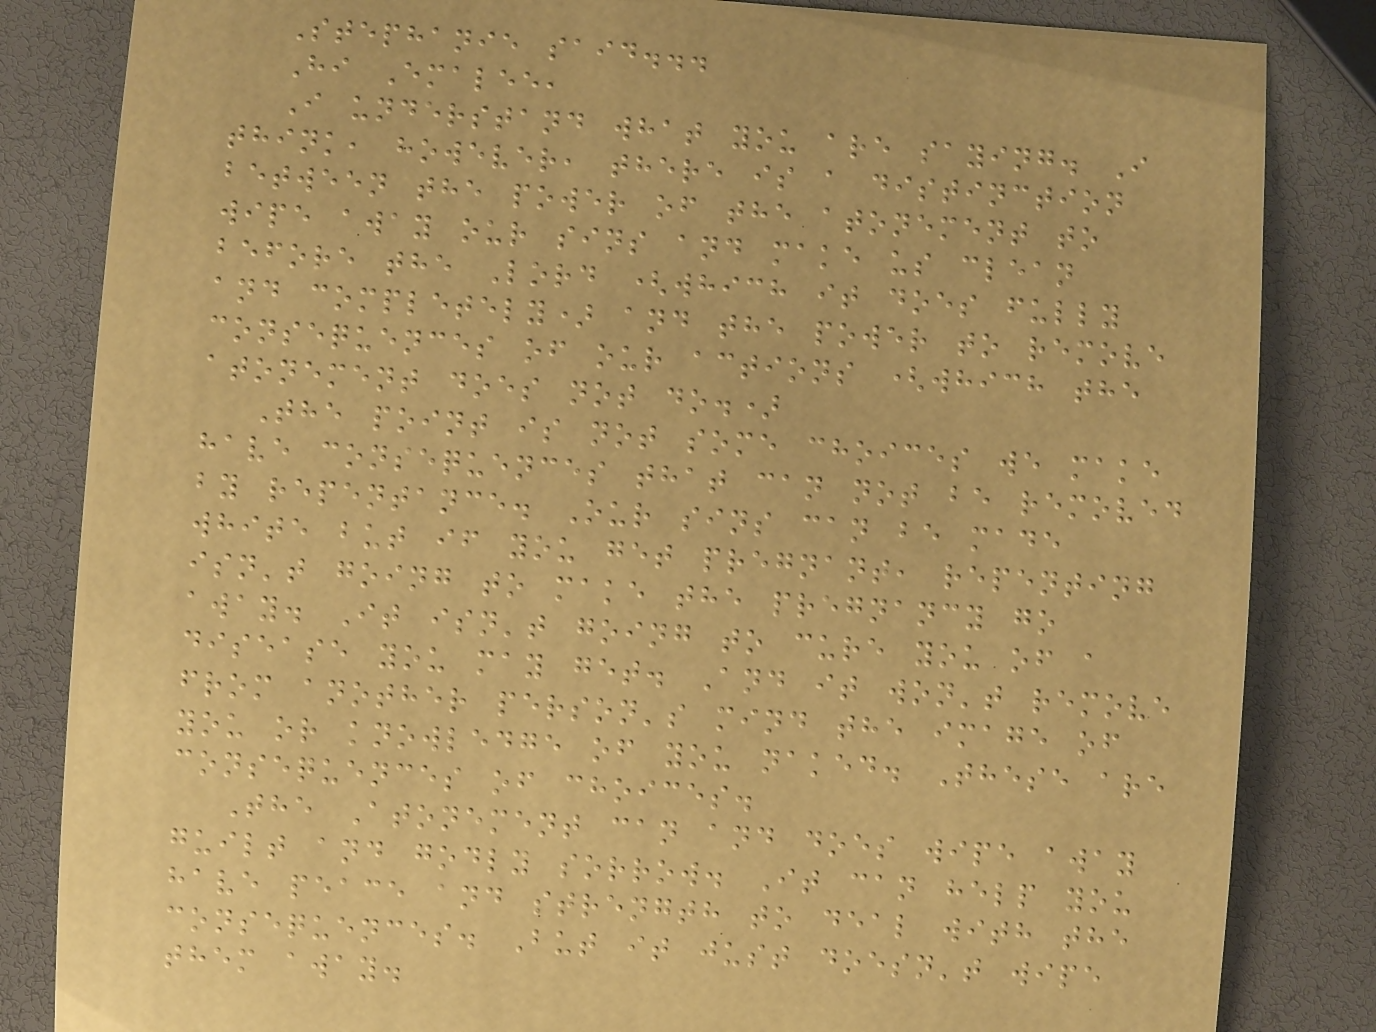Stephanie said...
Hi Emalee,
I understand what you are saying. I
think, however, there is a distinction
between the power of the atonement to
wipe away our sins and make us clean
before the Lord (which it does fully
and completely) and the power to remove
consequences of our actions (which the
atonement does not do.)
The point is not some choices we make
have consequences that can not be removed
by repentance. Our sins can be made
white but if you get pregnant, repenting
isn't going to make the pregnancy go
away. It isn't going to cure you of a
disease you may get. And it won't remove
from another person's mind the image of
you or knowledge of you naked. These are
consequences of choices.
The Atonement can and does wipe away
guilt and godly sorrow. It can help you
have peace and strength to deal with the
consequences. But it just doesn't wipe
them away.
